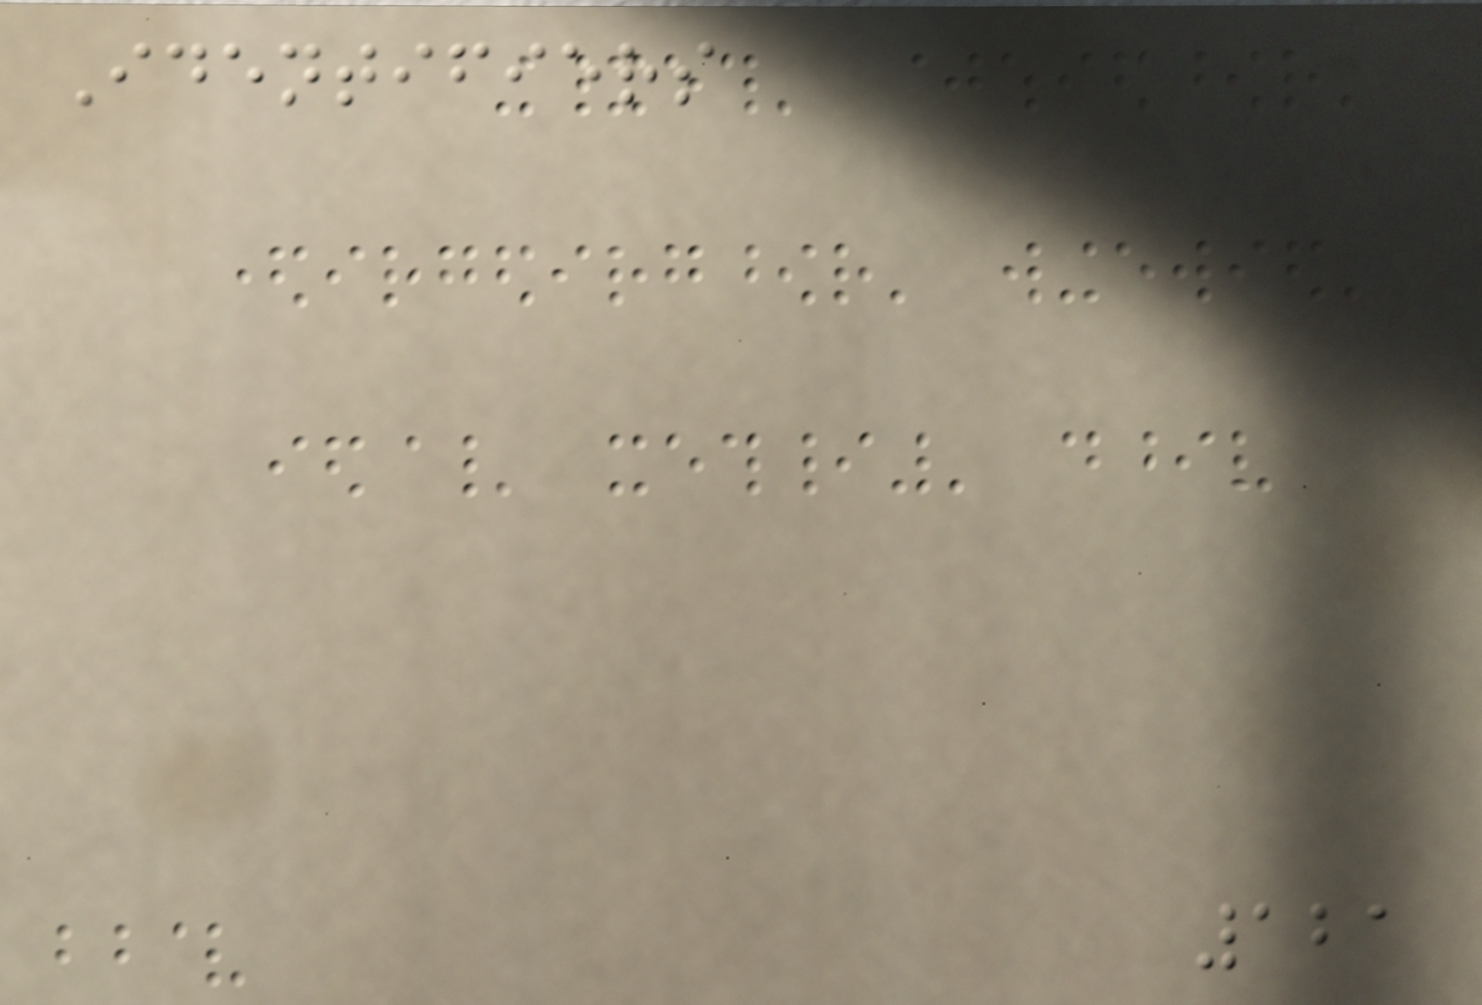Identifiers
121
